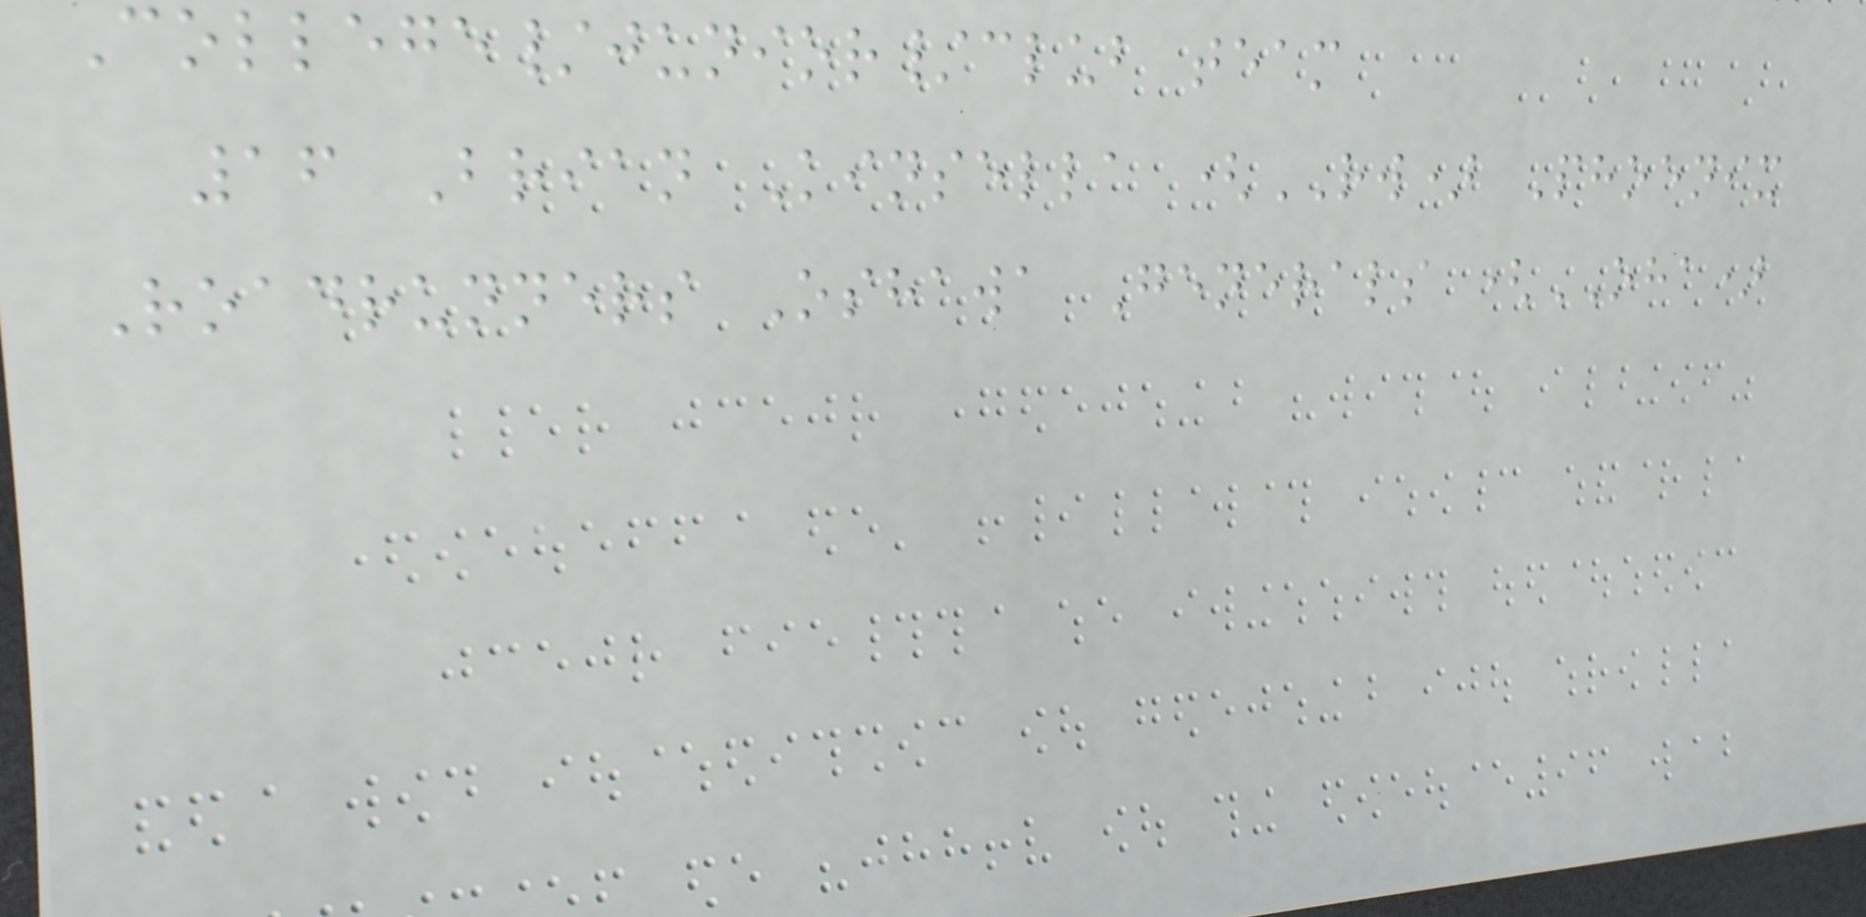College/junior/club team
16 Brian Kinsella (RW) Phoenix
Roadrunners Oshawa Generals (OHA)
